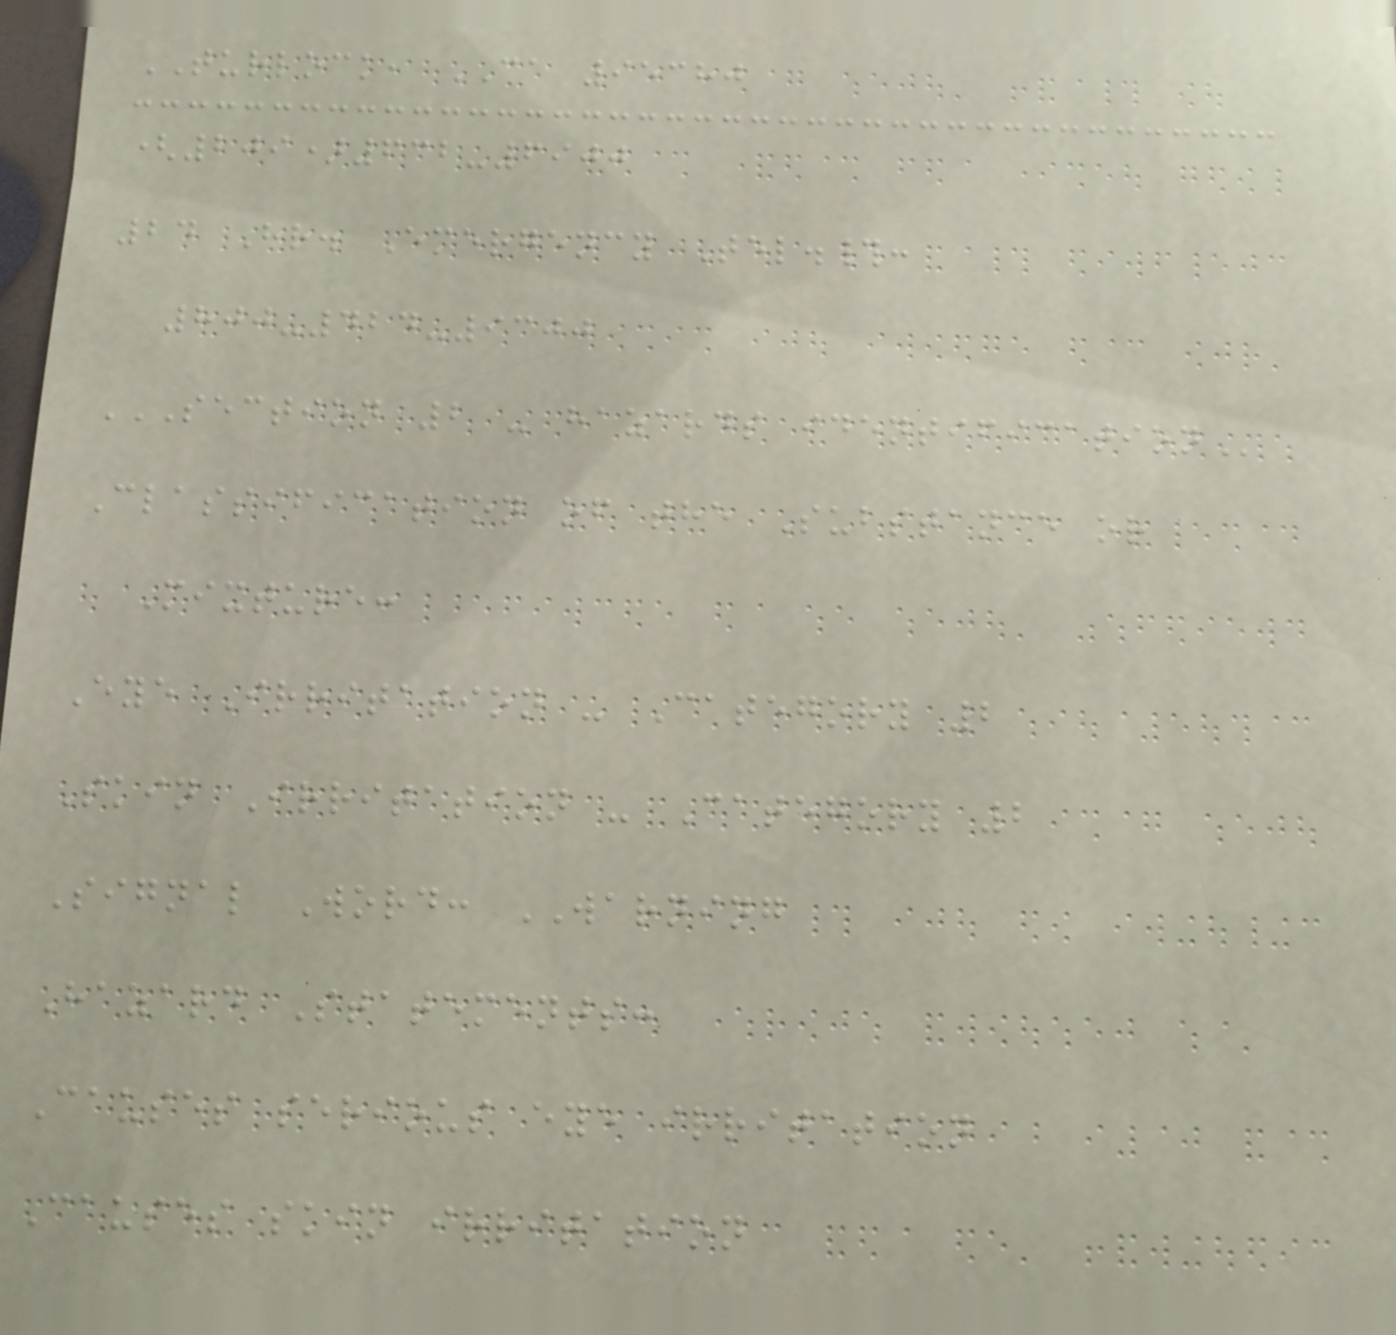TURLOCK, CA 95380
(209)632-6900
24 Hr. Emergency Tel.#:
800-424-9300
SECTION 2 - HAZARDS IDENTIFICATION
Classification of the Substance or
Mixture:
Eye Irritation - Category 2
Skin Irritation - Category 2
Signal Word: WARNING
Hazard Statements:
Causes serious eye irritation
Causes skin irritation
